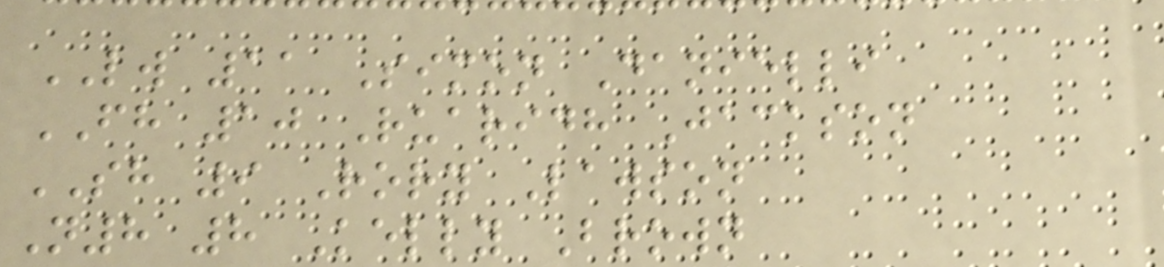LW 11 Simon Danielli
FH 10 Ruaridh Jackson
SH 9 Rory Lawson
N8 8 Kelly Brown
